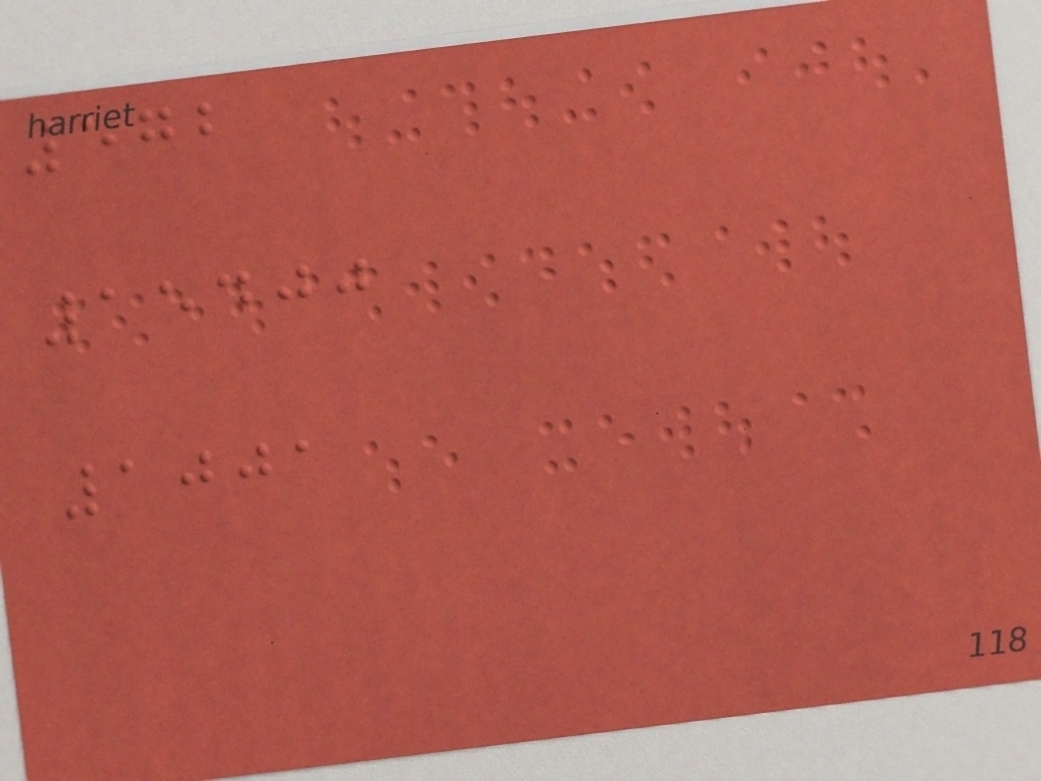572
15400
1001
